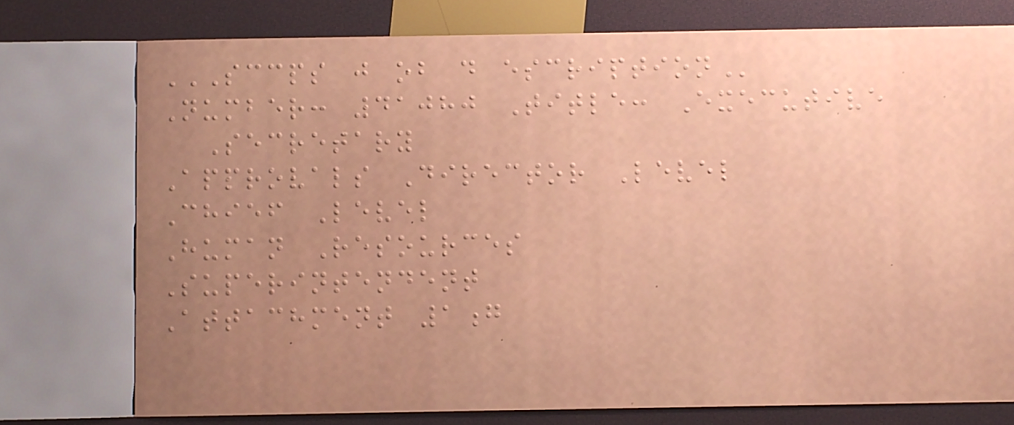SCCPS J OB D ESCRIPTION
Number: 41080 Title: Executive
Secretary
Approvals Director Level
Chief Level
Human Resources
Superintendent
Attachment 1g
